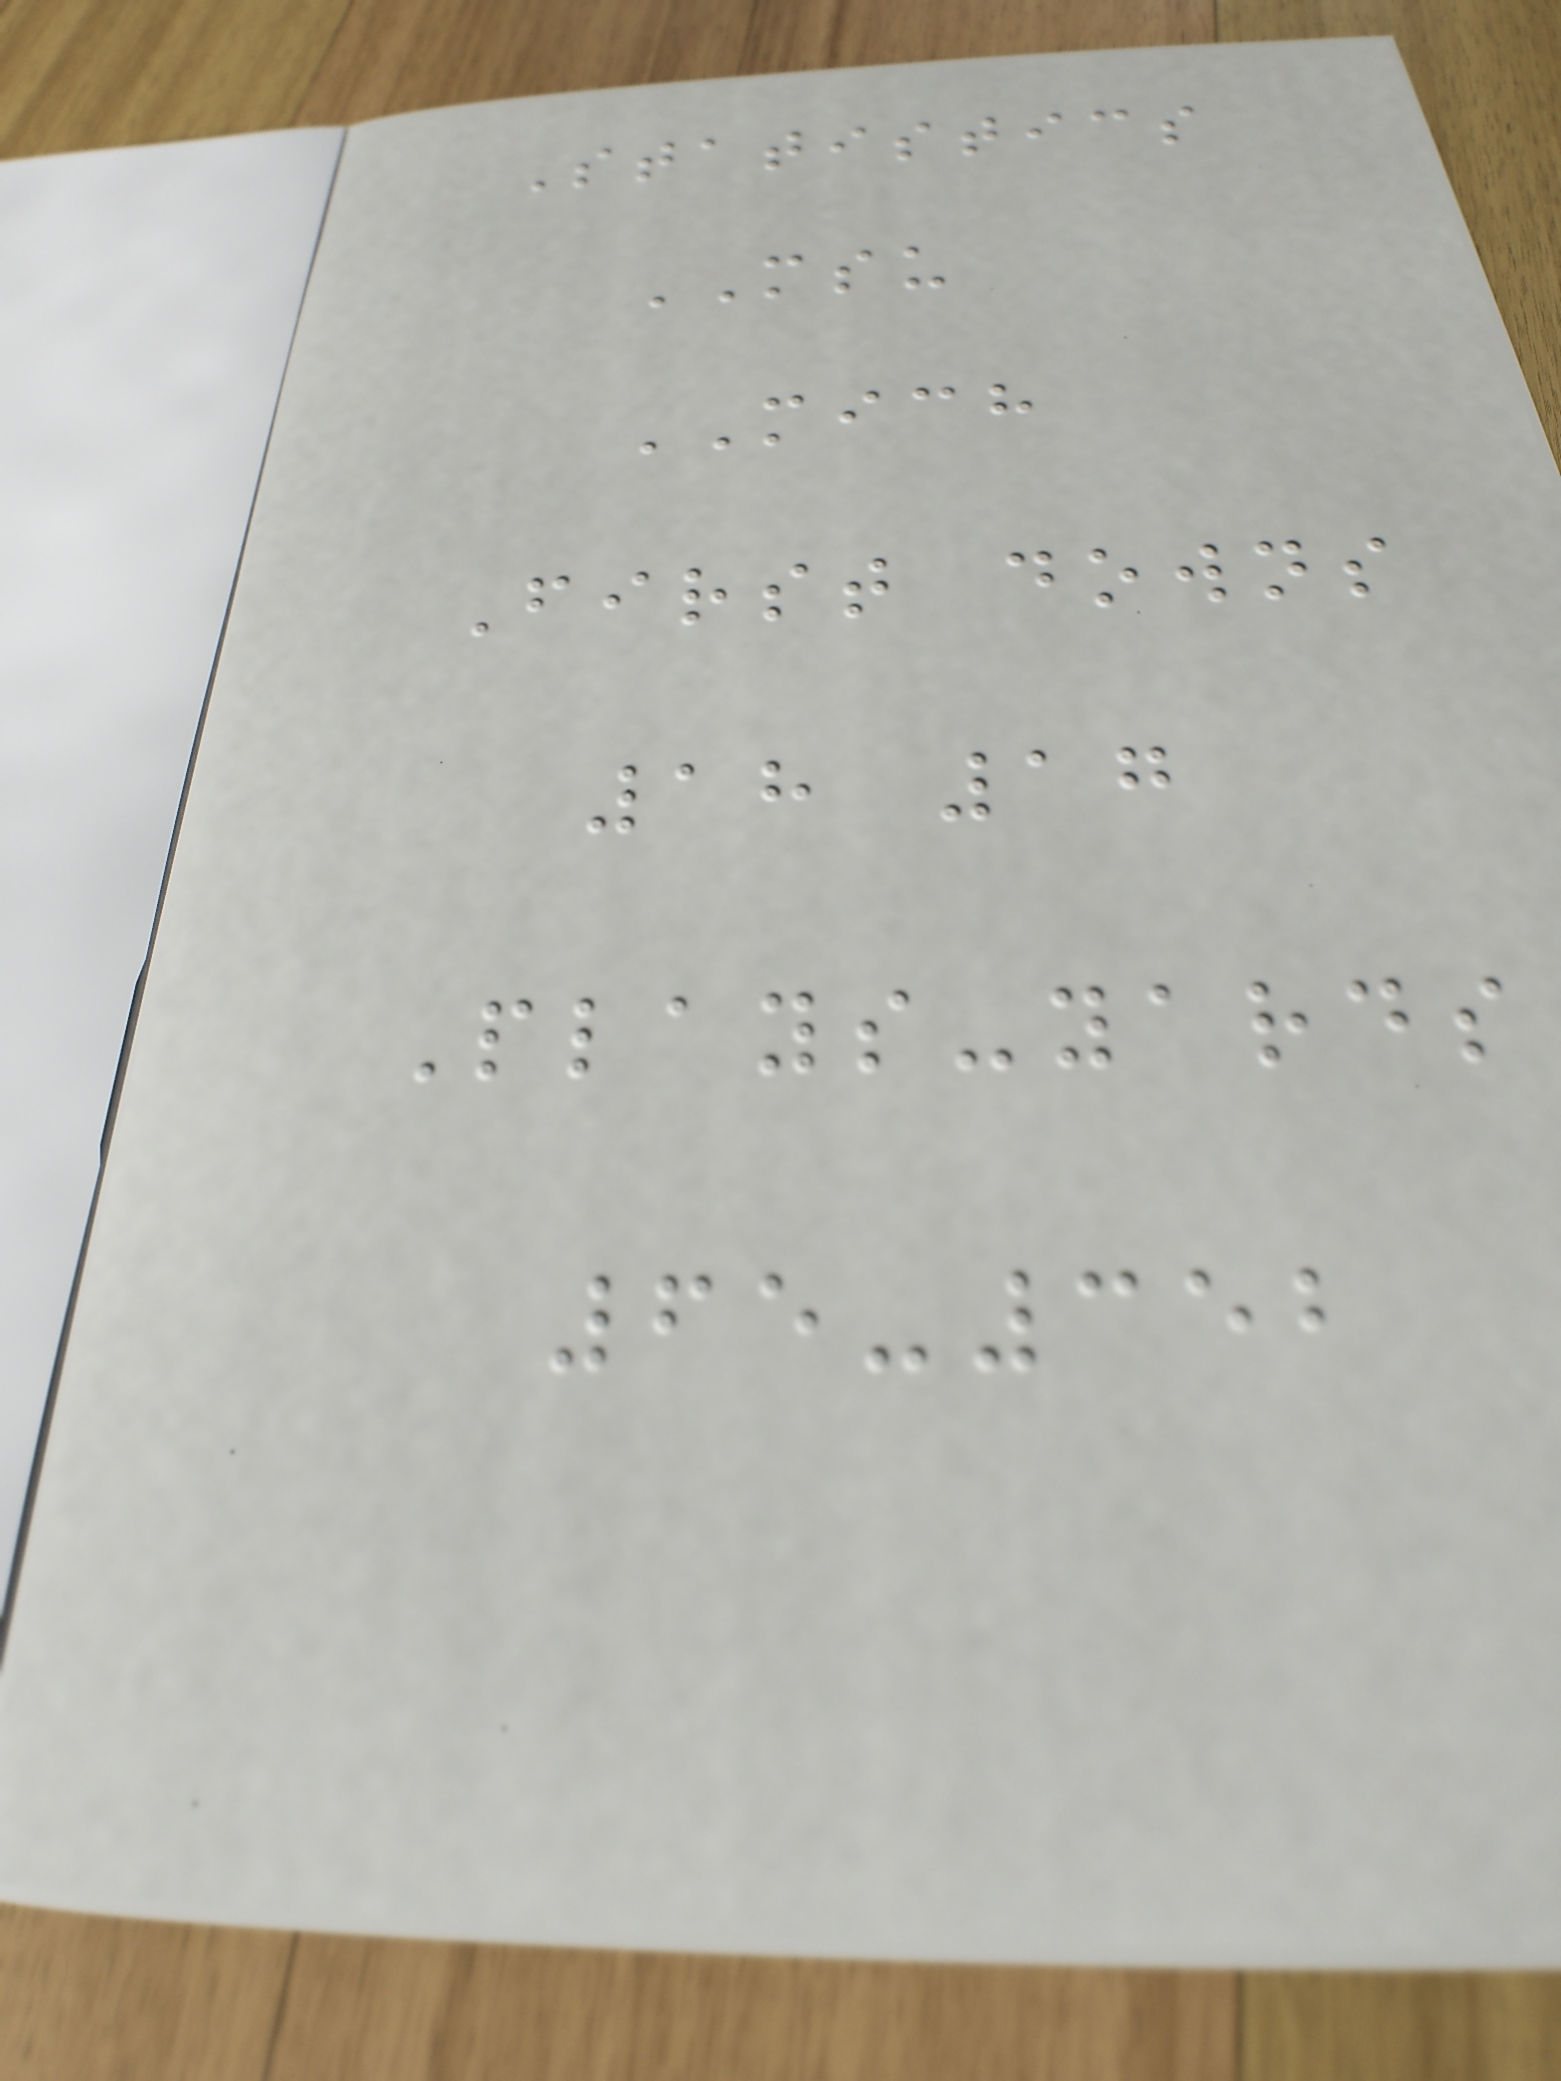Statistics
MSU
MICH
First downs
18 17
Plays-yards
65-352
